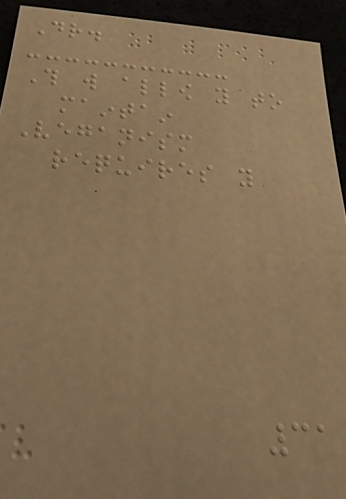Dr.
This will allow you to
maintain
Veganism
requires you
31
